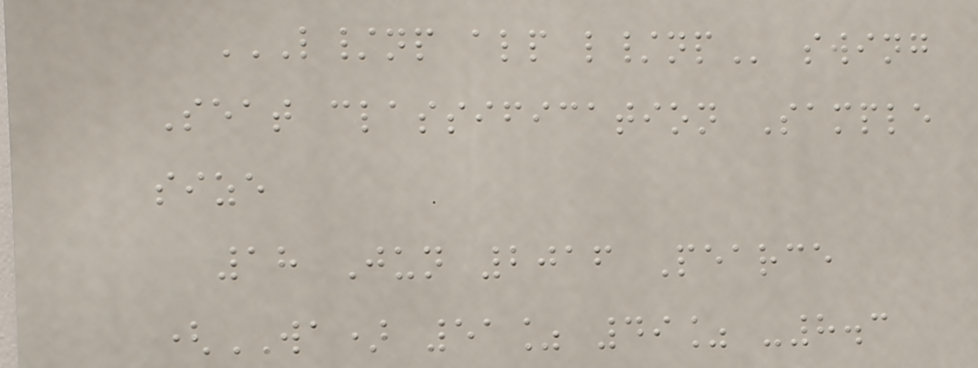L/NP ALP L/NP swing
Seat classification Sample
size
18 Jun 2016 Pearce
(WA) 51% 49% -8.3
